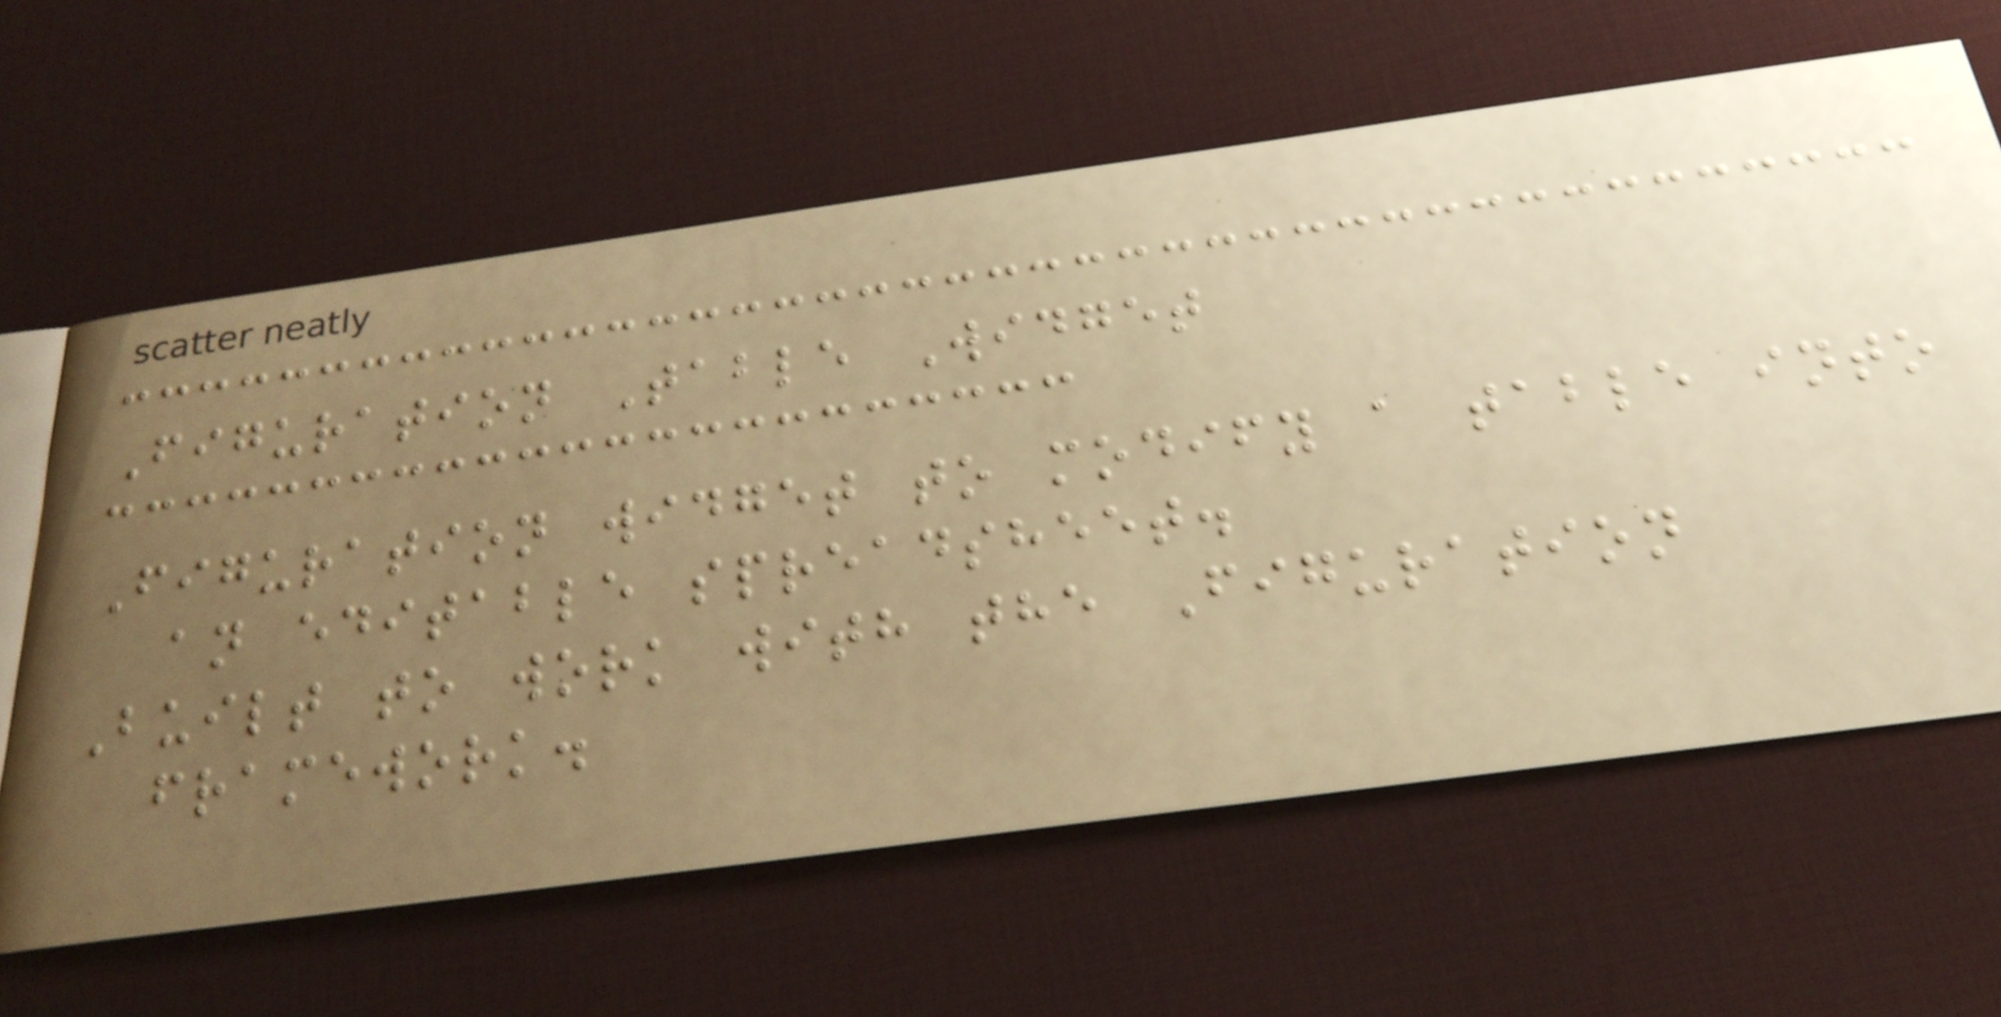Figuration Table Widget
Figuration widget to modify a table into
an editable spreadsheet.
Built to work with the Figuration
framework.
